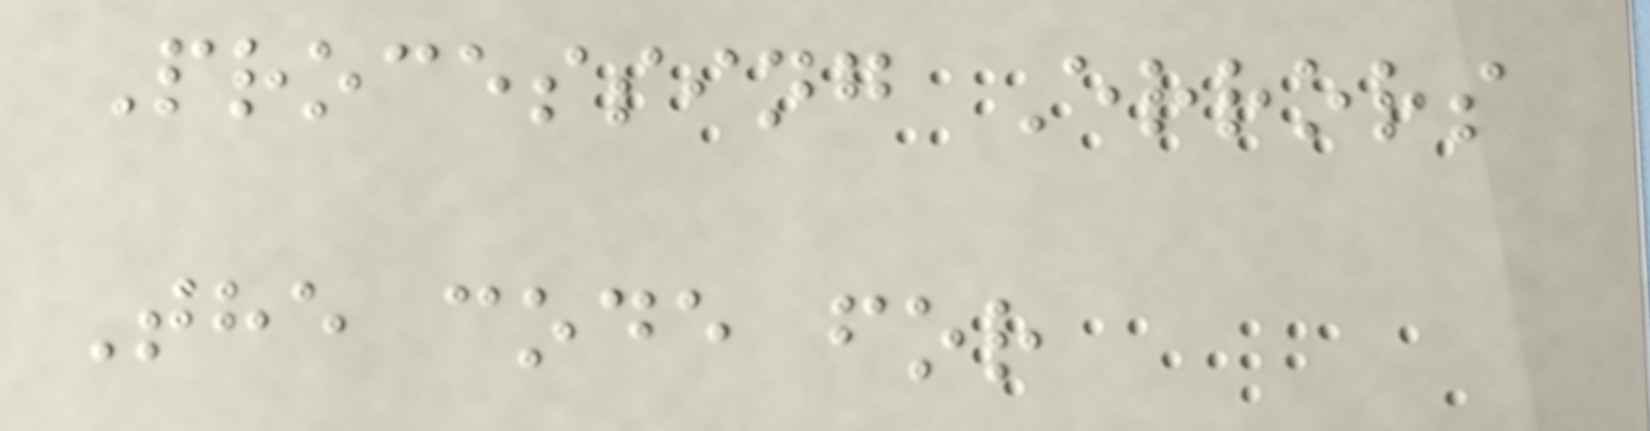Processing Errors
The code for
